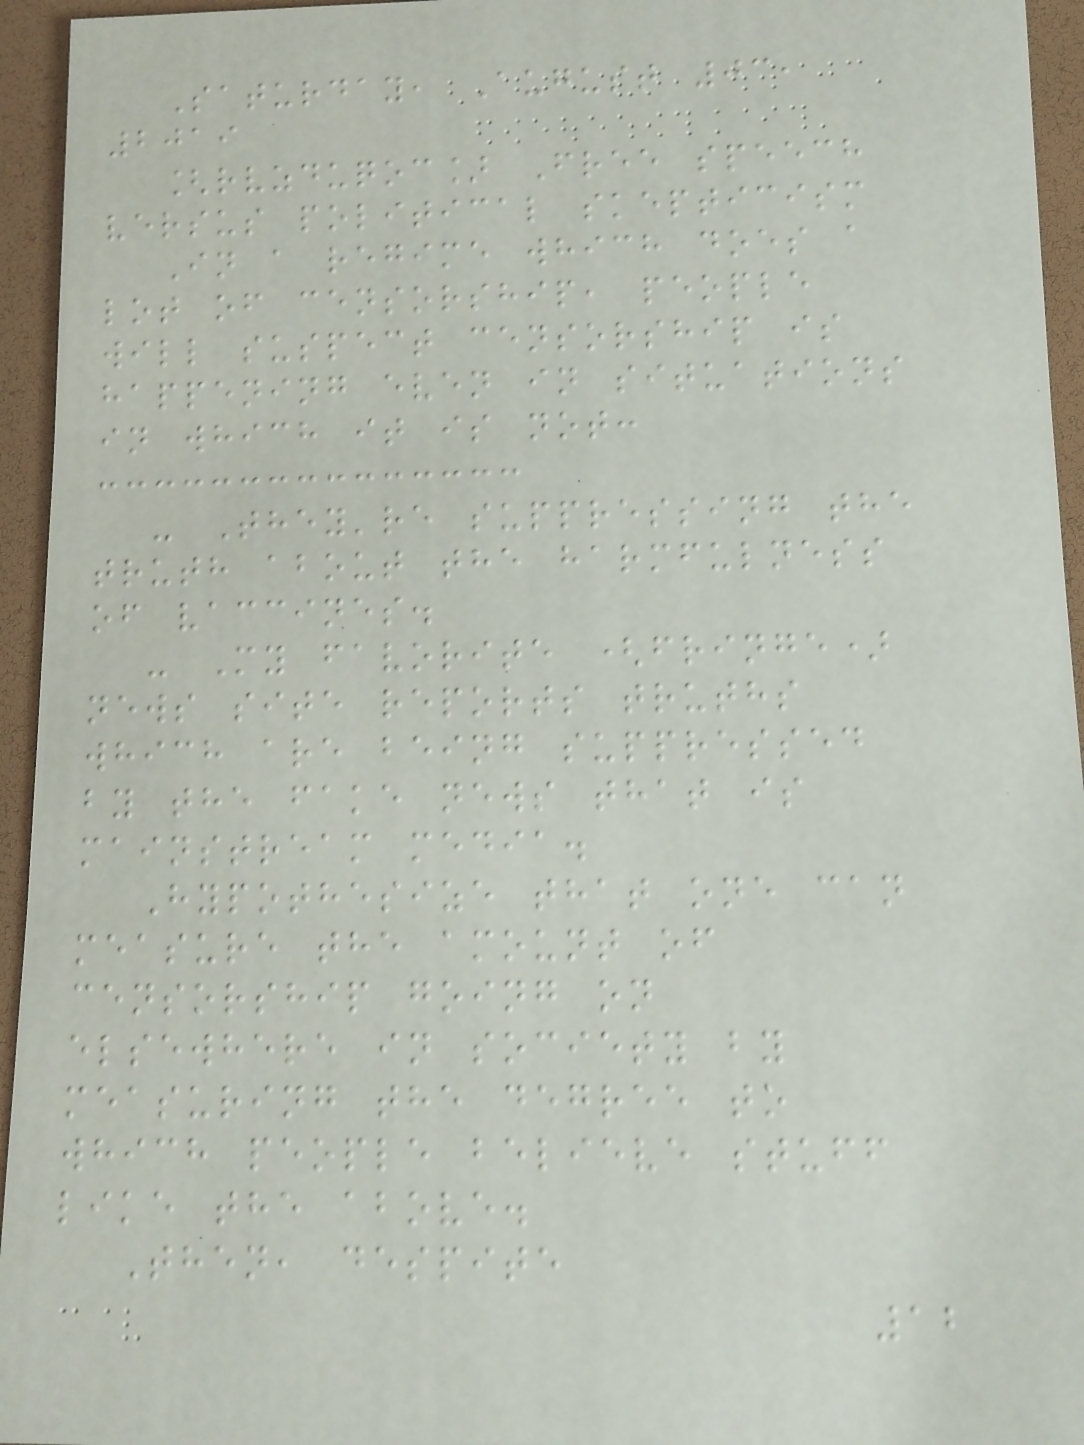Saturday, August 03,
2019
[rvzduqoc] Free speech
versus political skepticism
In a regime which does a
lot of censorship, people
will suspect censorship is
happening even in situations
in which it is not:
- They're suppressing the
truth about the harmfulness
of vaccines.
- My favorite (fringe)
news site reports truths
which are being suppressed
by the fake news that is
mainstream media.
Hypothesize that one can
measure the amount of
censorship going on
elsewhere in society by
measuring the degree to
which people believe stuff
like the above.
Then, despite
12
